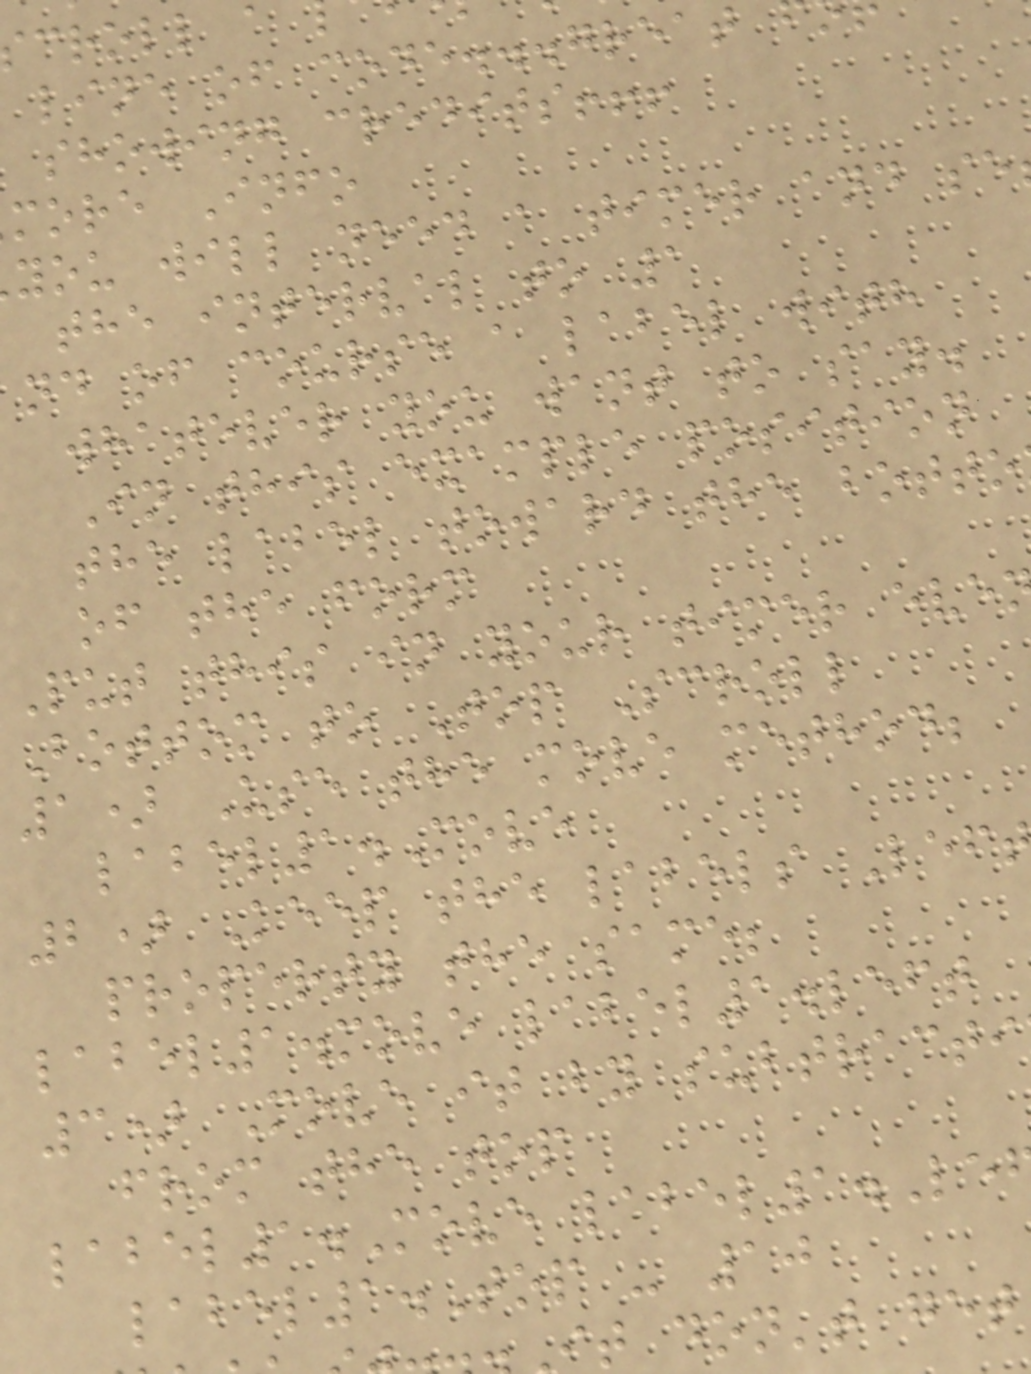line of code...great
showing credits!!!
more Info
you will need a timer and se
the interval to 1
nd of course a label with
whatever you want to say.
In this example position
the label toward the botto
of the form
Put this in your timer eve
Bottom to Top Scroll
1) Use the move method;
label1.Move
2) Keep the labels Lef
property the same;
label1.move label1.left
3) Move it by subtracti
from the top
label1.Move label1.Le
label1.Top - 10
it don't get
